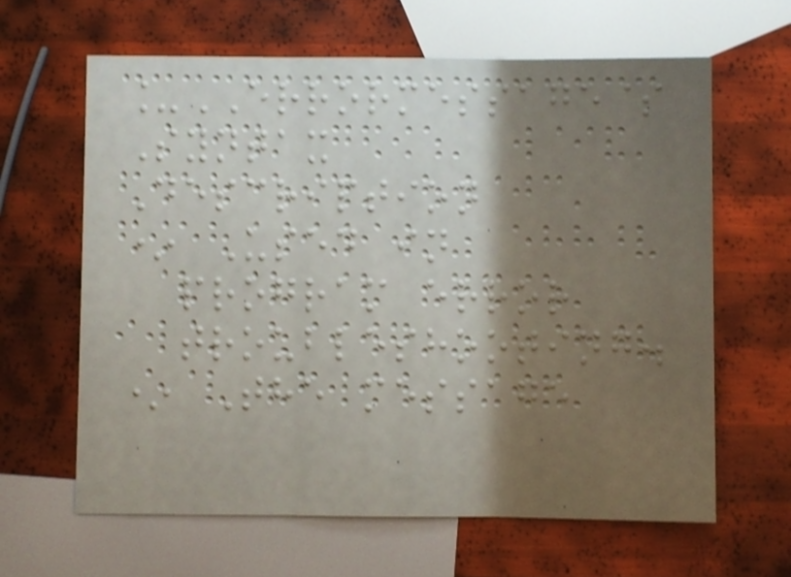_ERRORMESSAGE$
Syntax
Description
* Used in
program error
troubleshooting.
* The message
